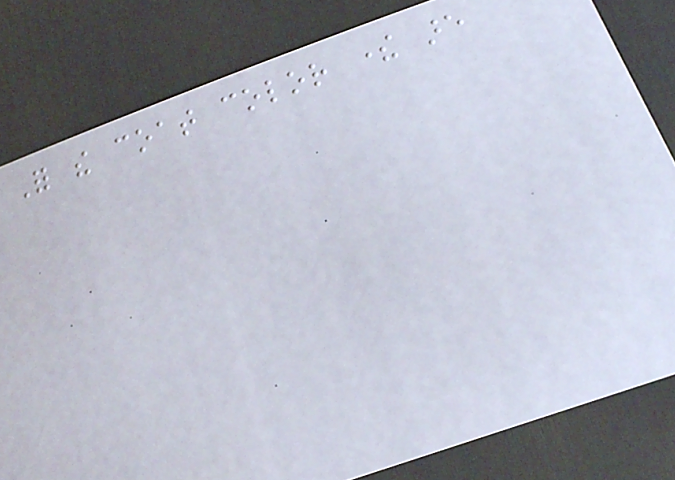For the coat color there are
